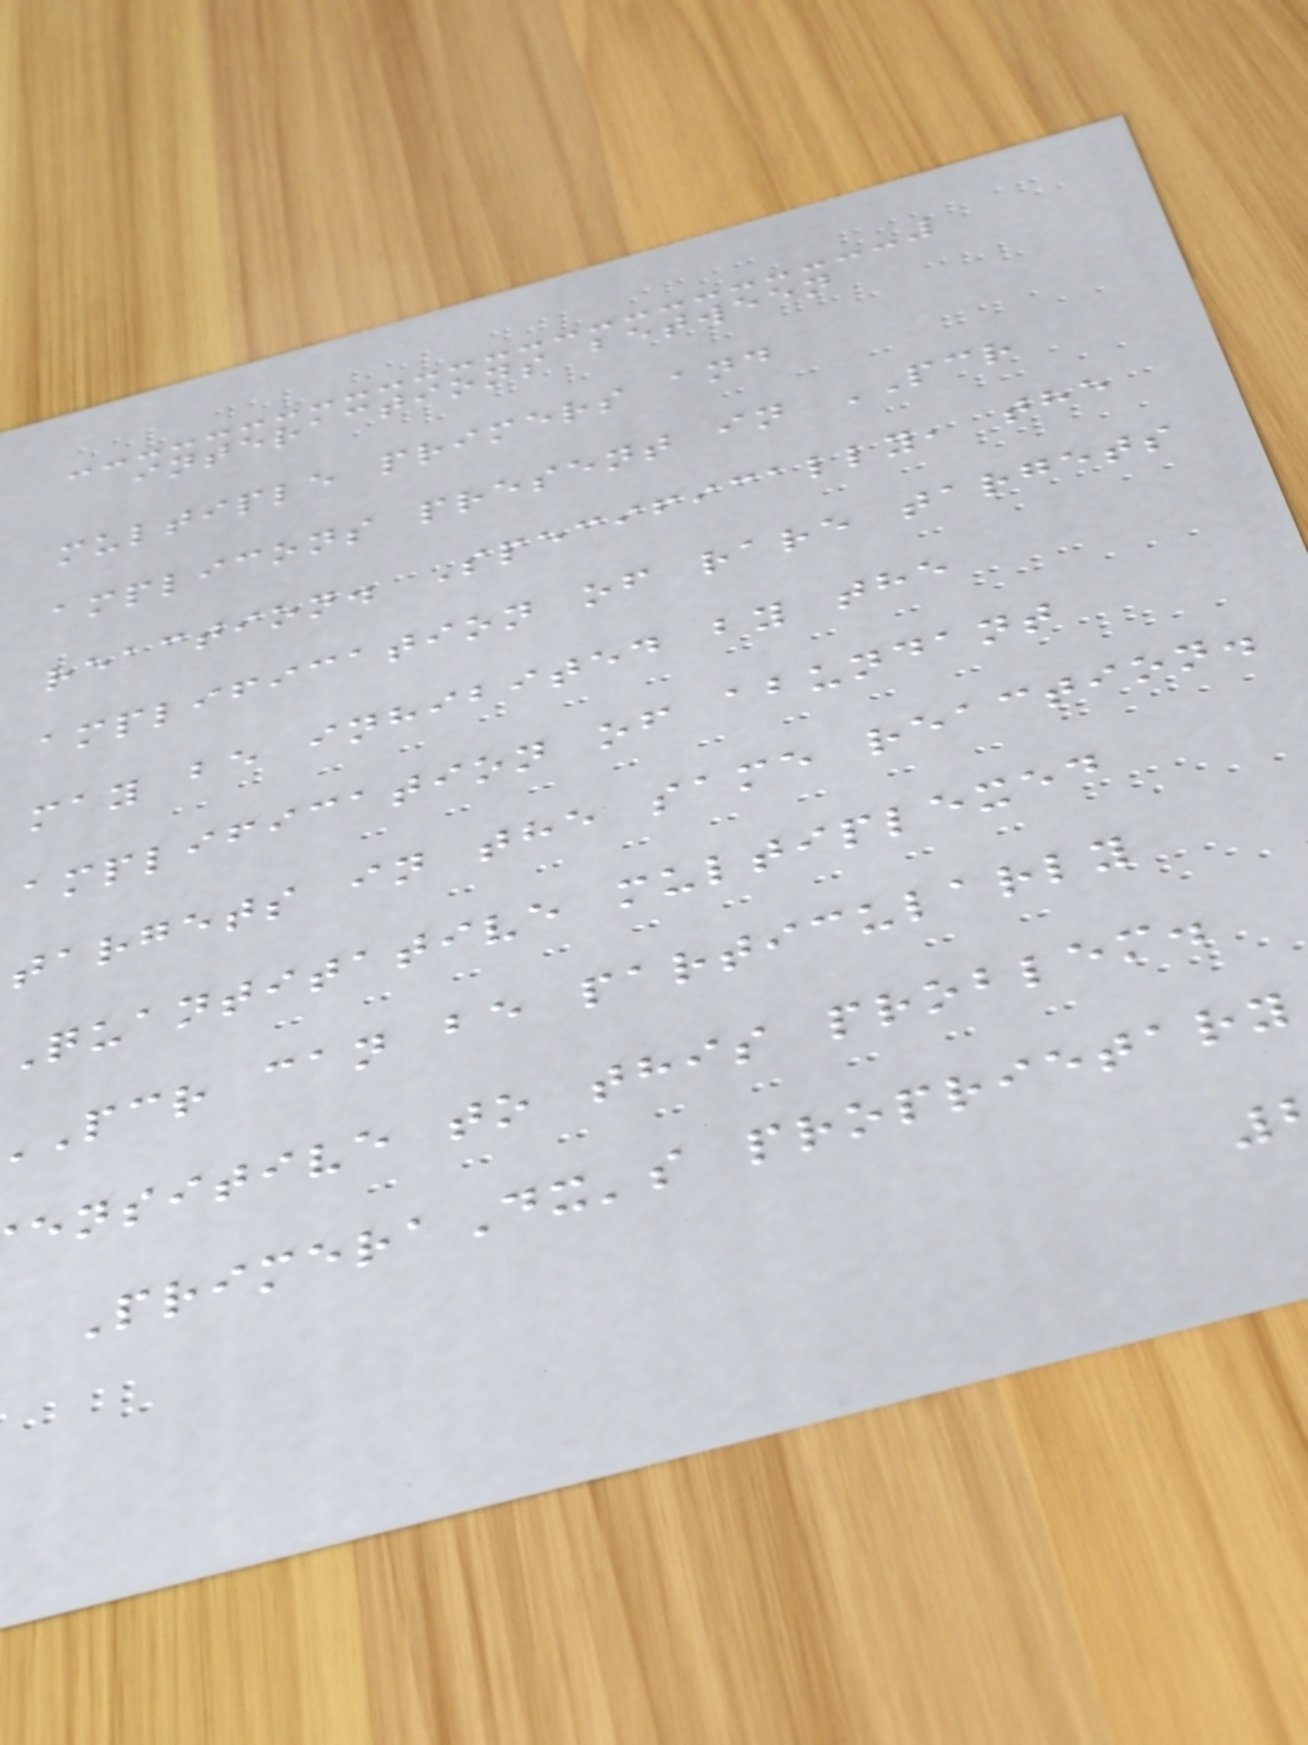interactions between
multiple primers and
amplicons present in PCR
reaction. Specifically, the
amplification of rare targets
may be inhibited by the
amplification of abundant
targets in the same reaction.
Quantitative multiplexed
pcr can be particularly
ensitive to this problem.
PrimeraDx's proprietary
